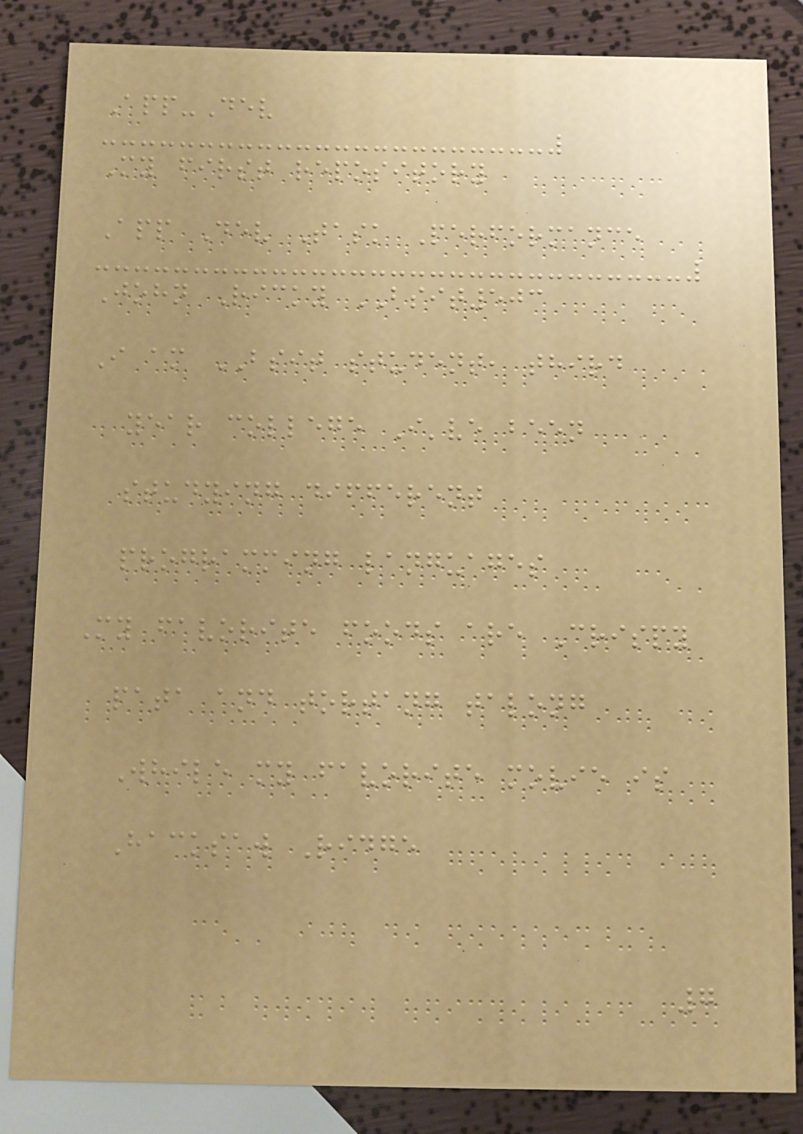App-Dev
My first repository
App Dev Task Performance
John Ricky BSIT503
I am BSIT student, third
year college I've been
studying different
programming languages
My favorite foods are Crispy
pata and tortang talong
While my favorite movie is
Hacksaw Ridge
7
